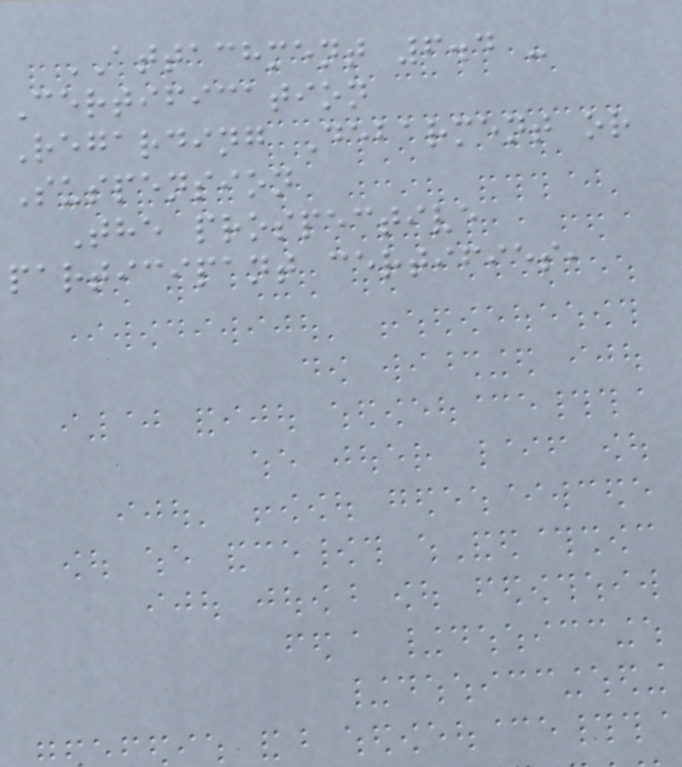ATTACHMENT 6.4 -
Certification
Regarding Debarment or
Suspension
The prospective
participant certifies,
